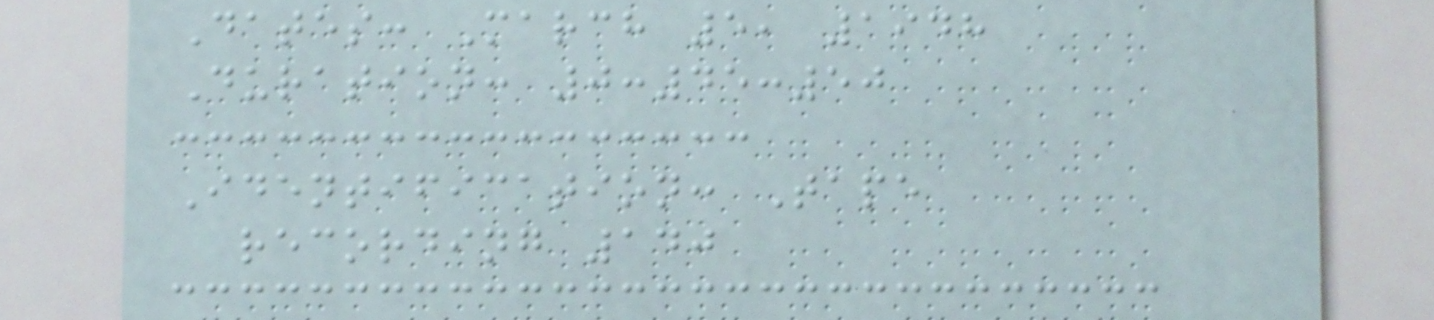Dates: March 5, 1948
Duration: 0:45:50
Identification: Tape
recording 140
